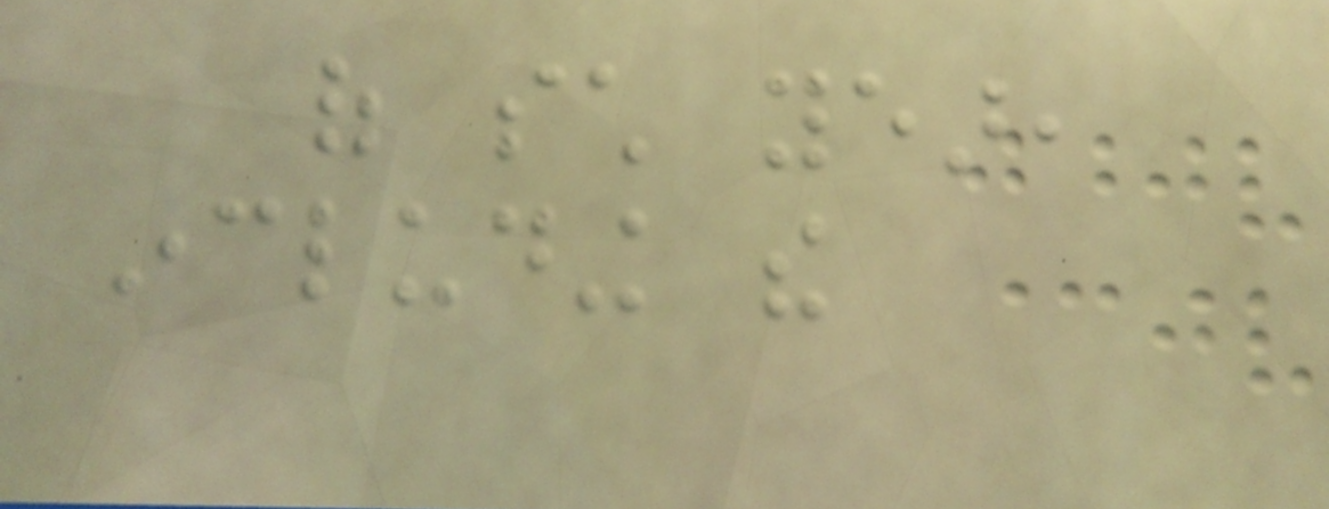of such year,
including the
